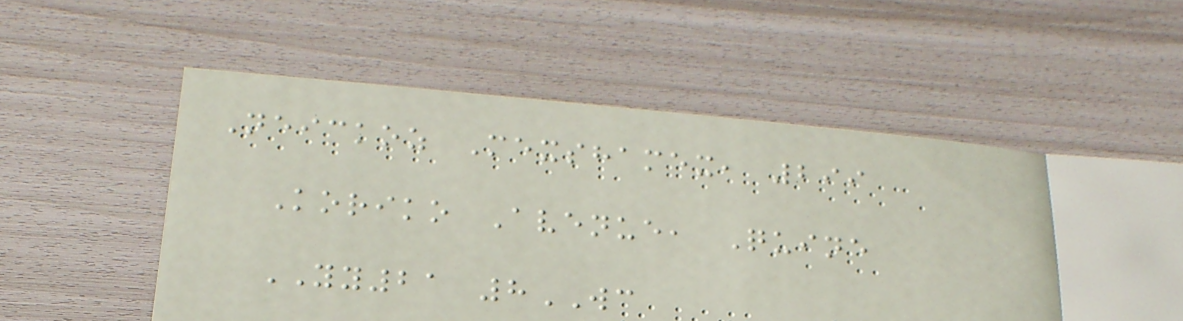Neickoz Mexshamex, 299
Koriko Avenue, Quine
YY21 8WC
